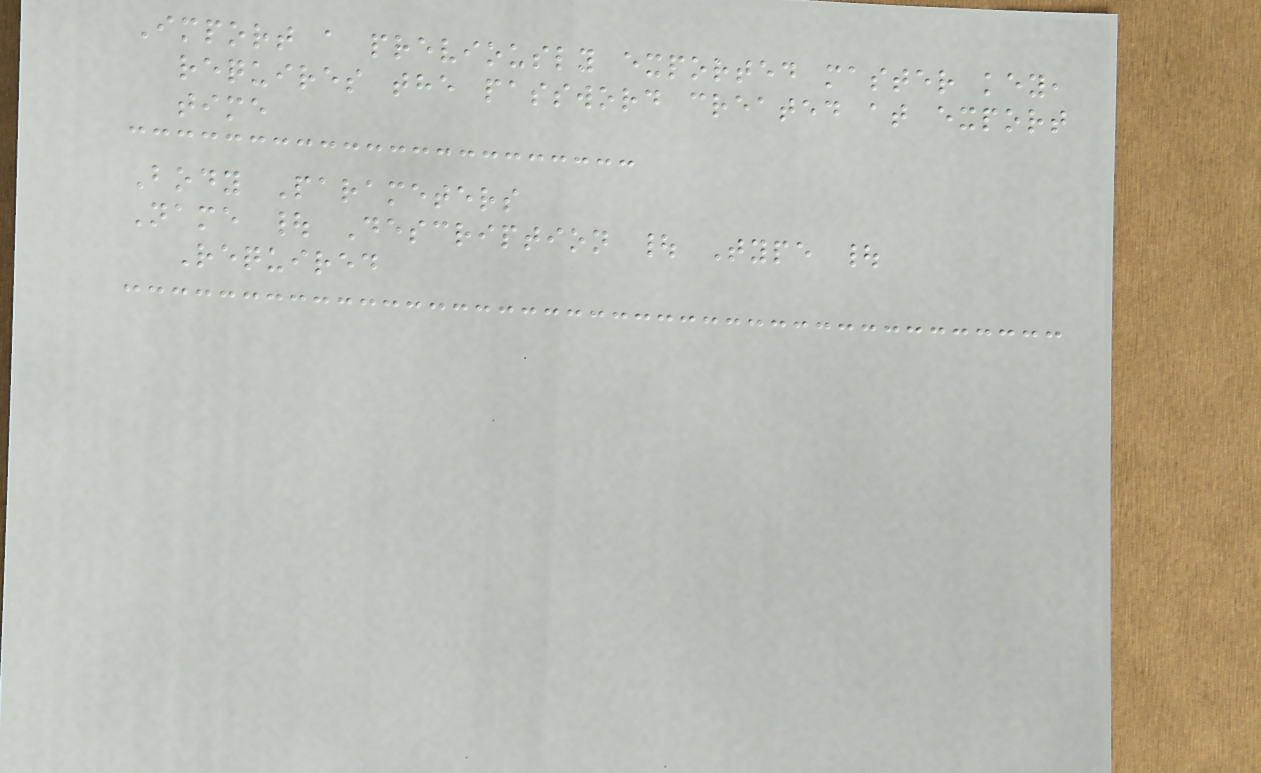Import a previously exported master key,
requires the password created at export
time
Body Parameters
Name | Description | Type |
Required
